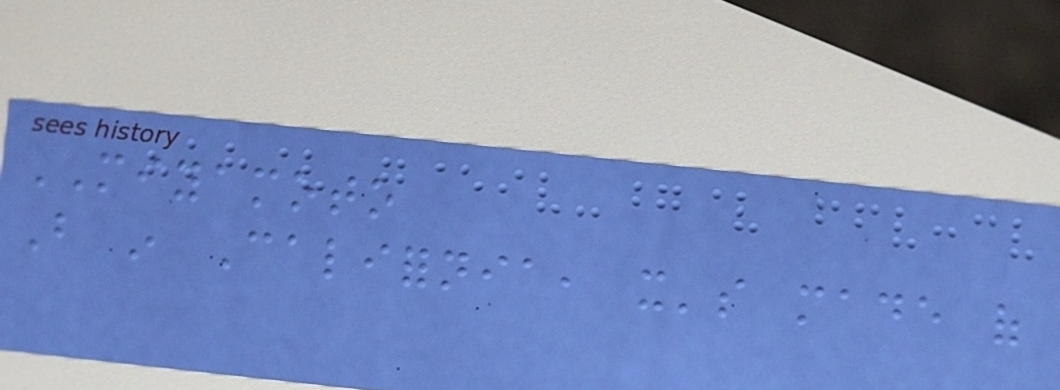MIYAMOTO
But in California, it's made of
